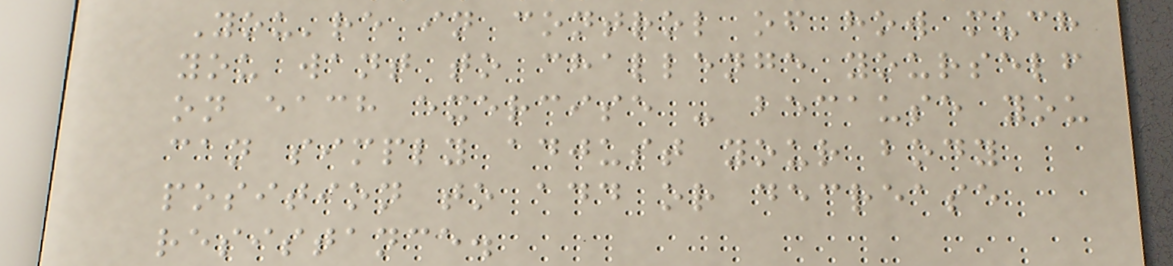You're in control of how much
you want to challenge yourself
on each exercise - because you
can simply adjust your body
position to add or decrease
resistance.
